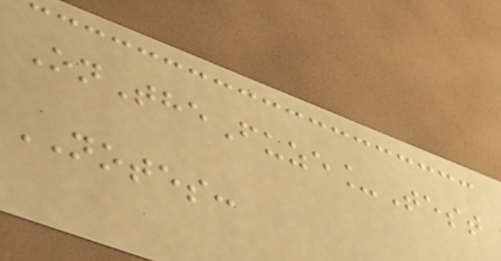OnTheFuze_Test
NOTES:
